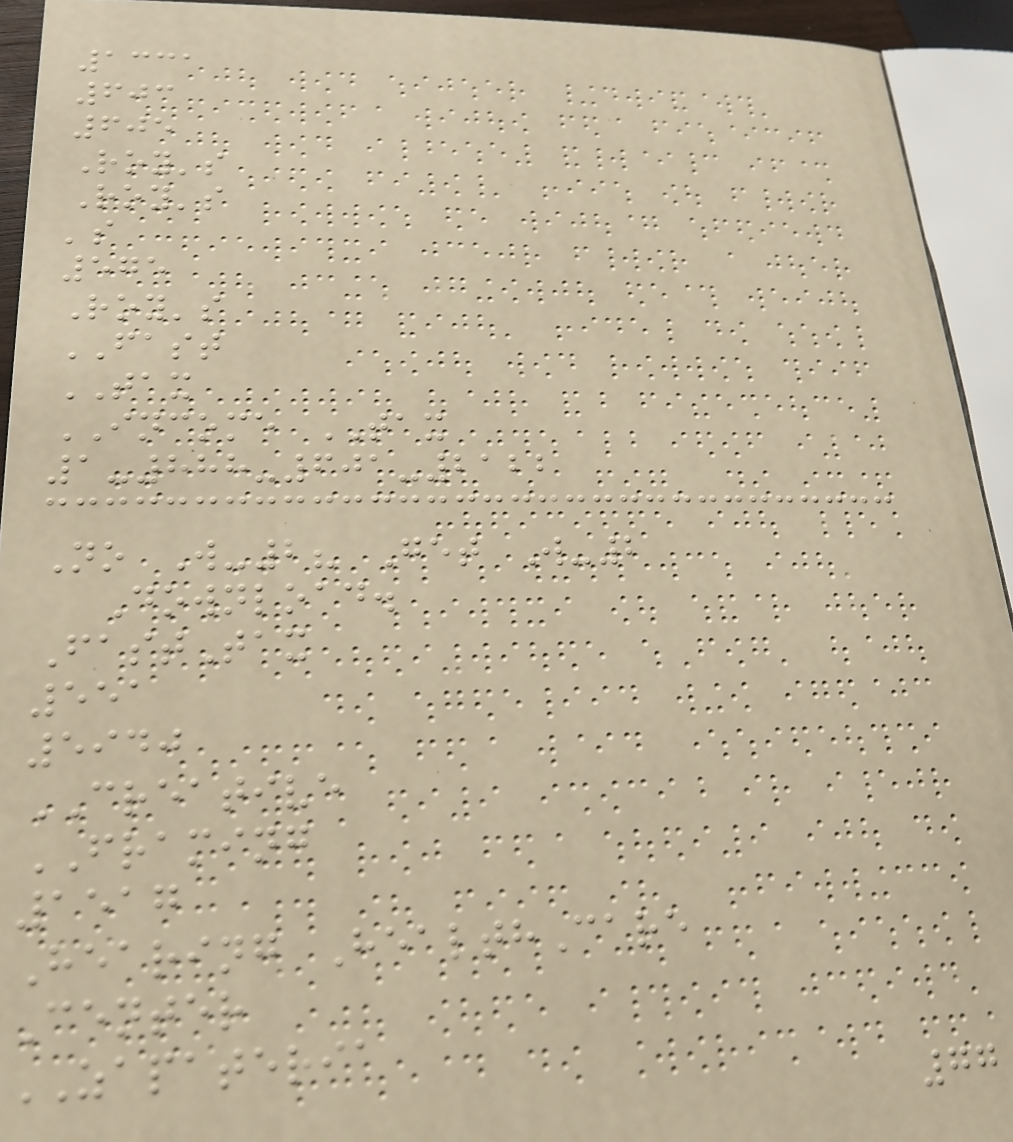1331
603
605
Roy's
Roy's
's
575
Roy's
FAST
TAX
INCOME TAX
1-888-601-2122
No W-2? Get W-2
Download.
FastTax
551
5940
CREATIVE
FRAMING
1517
Hearing HealthCare
Center
ZAPATERIA
77
